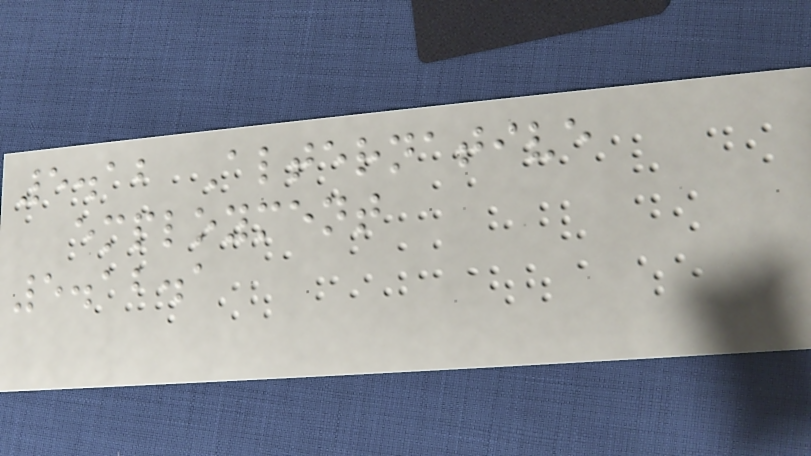5.12 Alternative
employment
5.12.1
